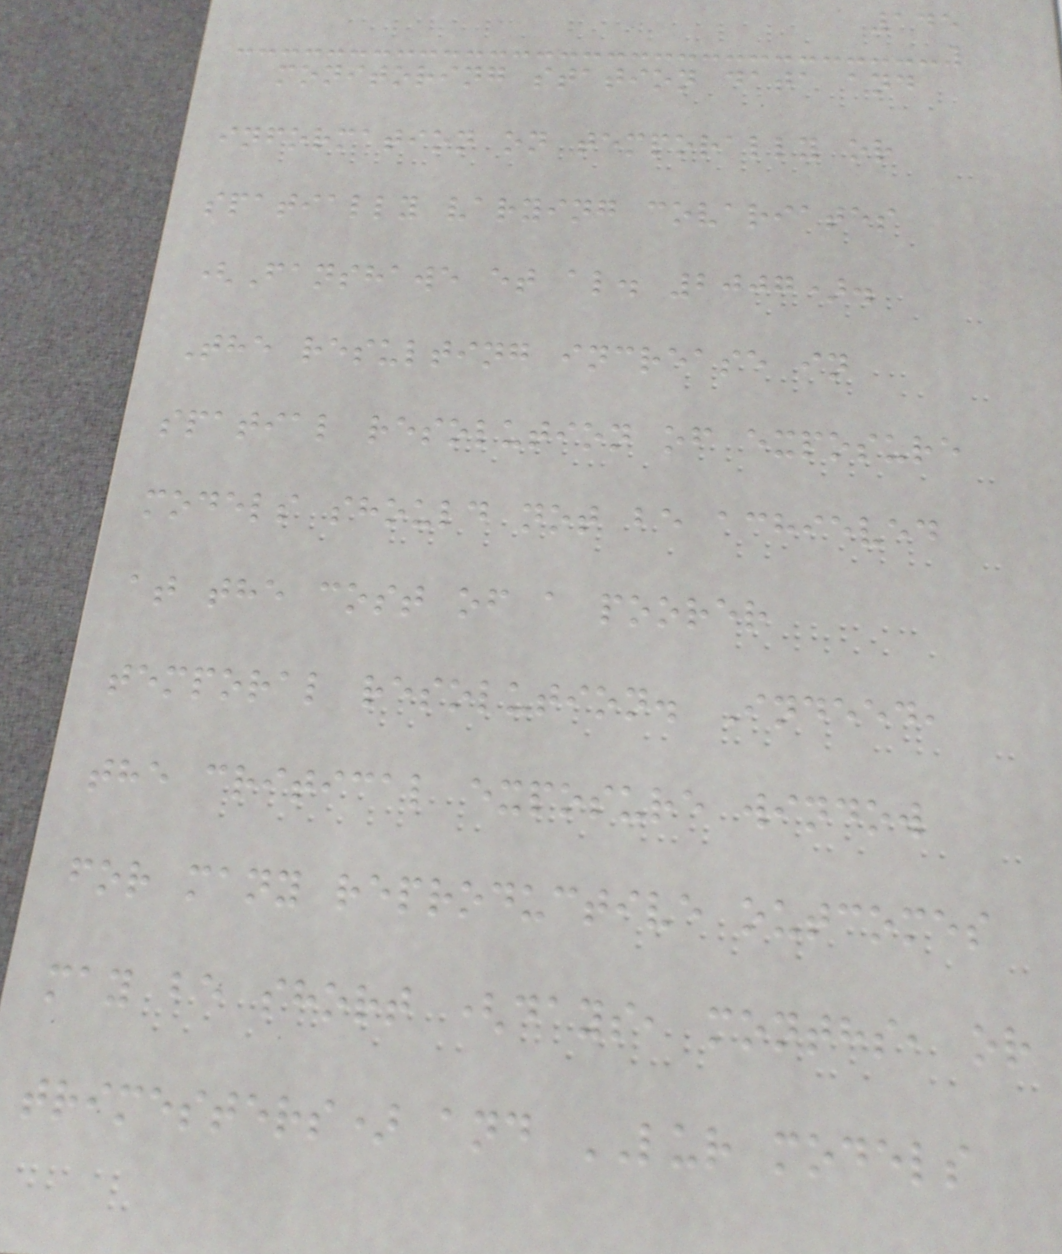145
monitoring station data and
information on temporally or
spatially varying covariates
(Fanshawe et al. 2007).
The resulting increase in
spatial resolution of exposure
models should not be achieved
at the cost of a poorer
temporal resolution. Indeed,
the critical exposure window
for many reproductive outcomes
may be short (days, months, or
trimesters) and LUR models
